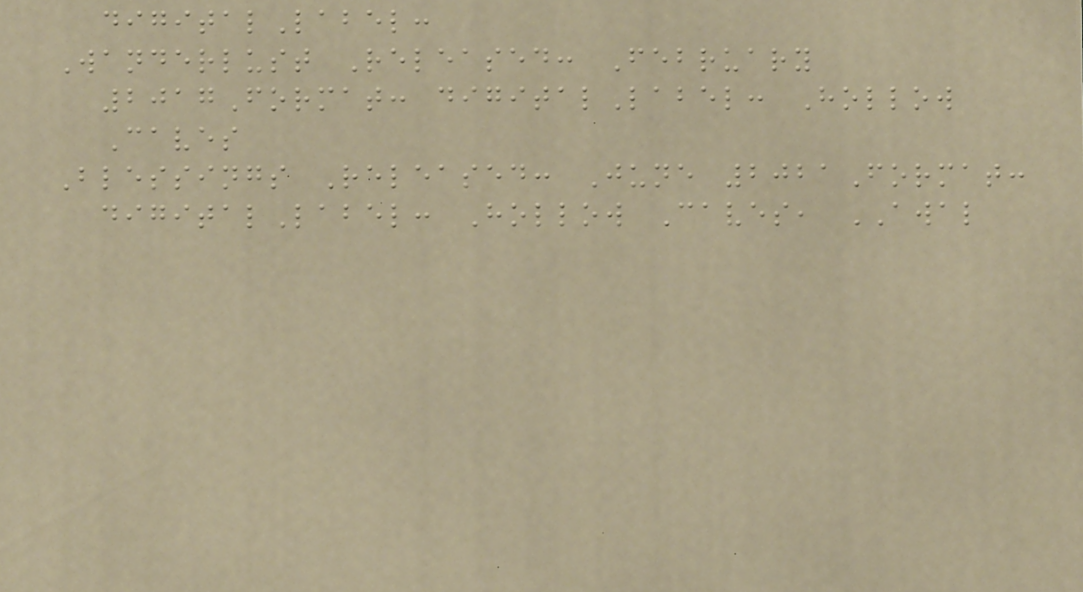digitalLabel:
Wanderlust Released: February
2017Format: digitalLabel: Hollow
Caves
Blessings Released: June 2021Format:
digitalLabel: Hollow Caves, AWAL
